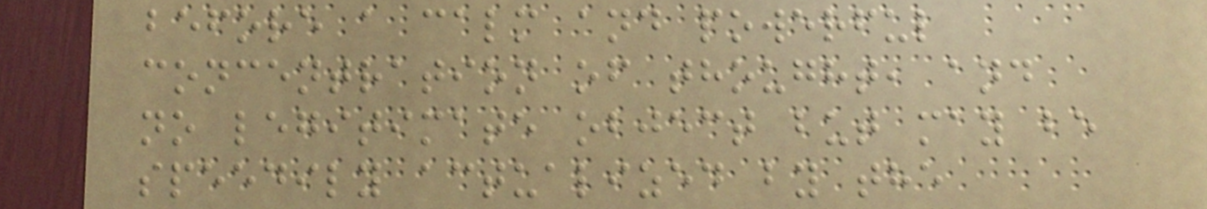before a calm and powerful
concentration of thought, and
no legitimate object but may be
speedily actualized by the
